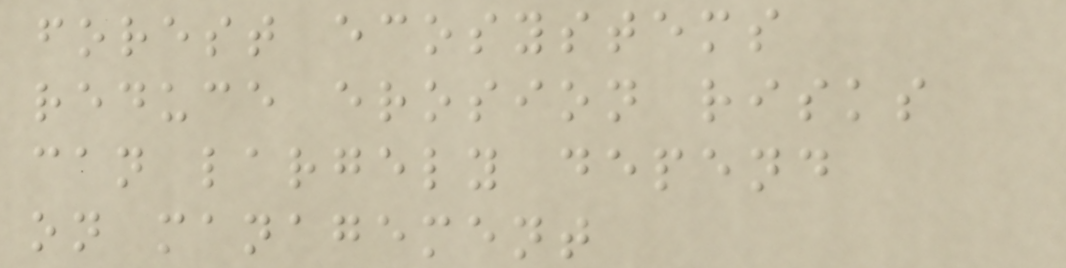forest ecosystems
reduce erosion risks
can largely depend
on management
